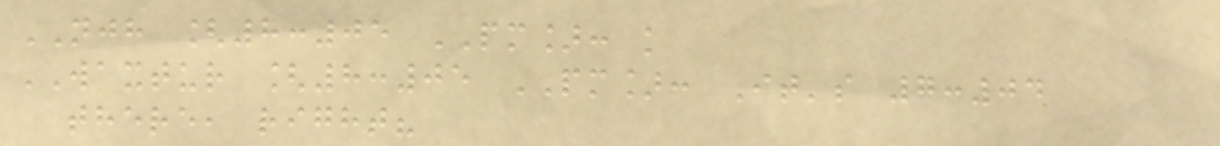NJH [8:05 PM]: k
WAXTUR [8:05 PM]: It's 7:04
there, right?
